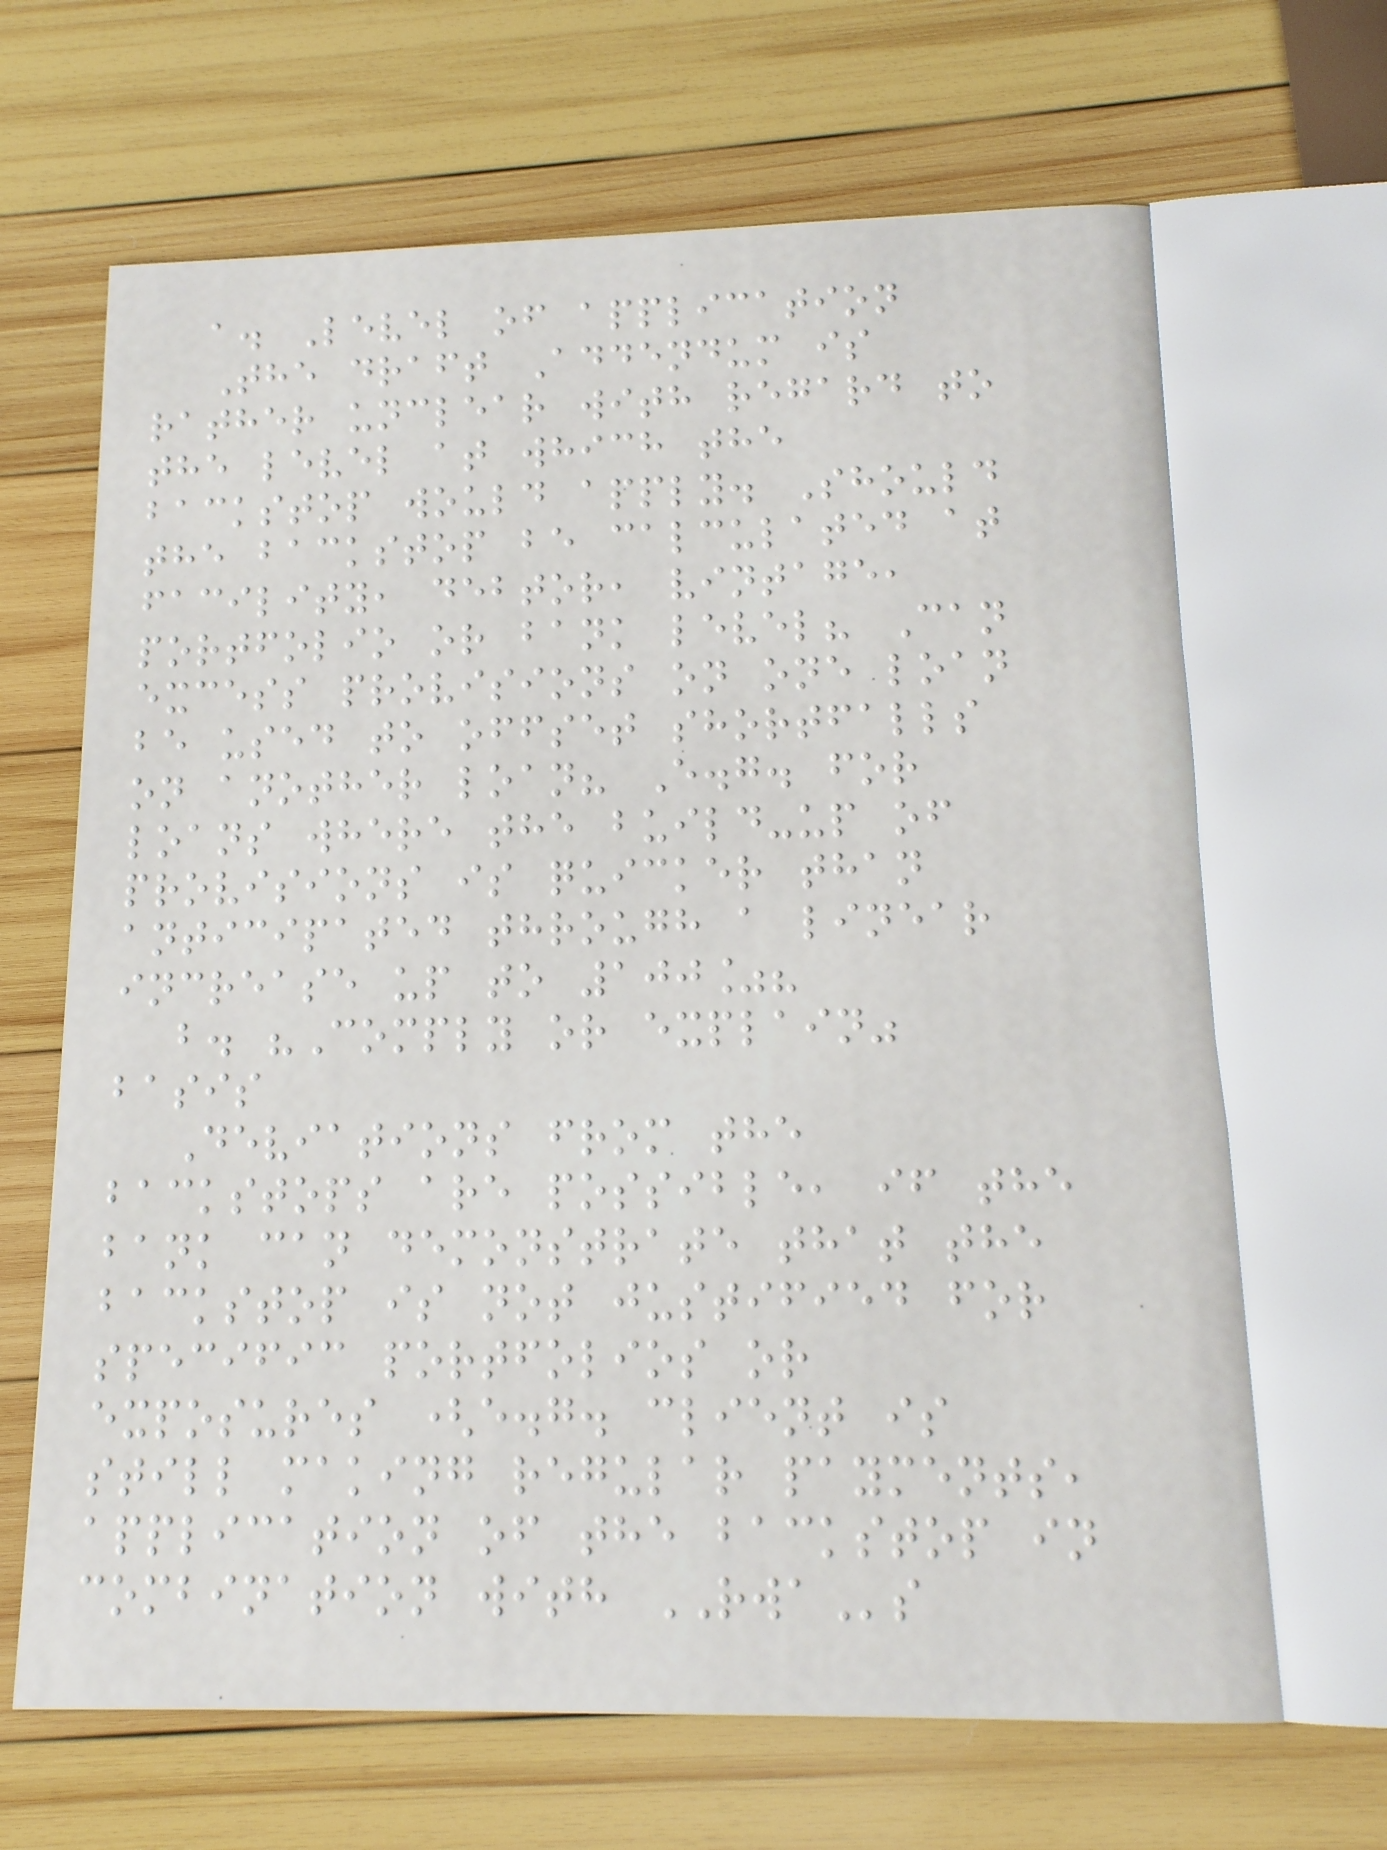a. Level of application
The draft Addendum is
rather unclear with regard to
the level at which the
backstop would apply. Should
the backstop be calculated at
facility, debtor, vintage,
portfolio or bank level? Can
excess provisions on one loan
be used to offset shortfalls
on another loan? E.g. for
loans where the build-up of
provisions is quicker than
anticipated through a linear
increase up to 100%?
b. "Comply or explain"
basis
Deviations from the
backstops are possible, if the
bank can demonstrate that the
backstop is not justified for
specific portfolios or
exposures (e.g. client is
still making regular payments,
application of the backstop in
combination with RWAs
